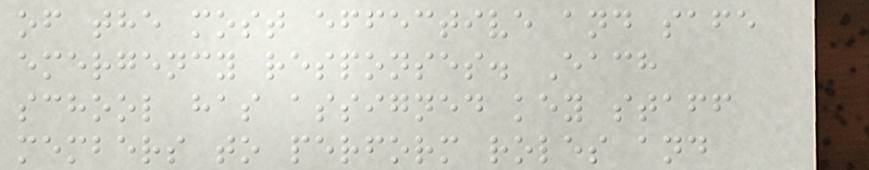of the most effective and safe
emergency responses. Each
school has assigned key staff
members to perform roles and
